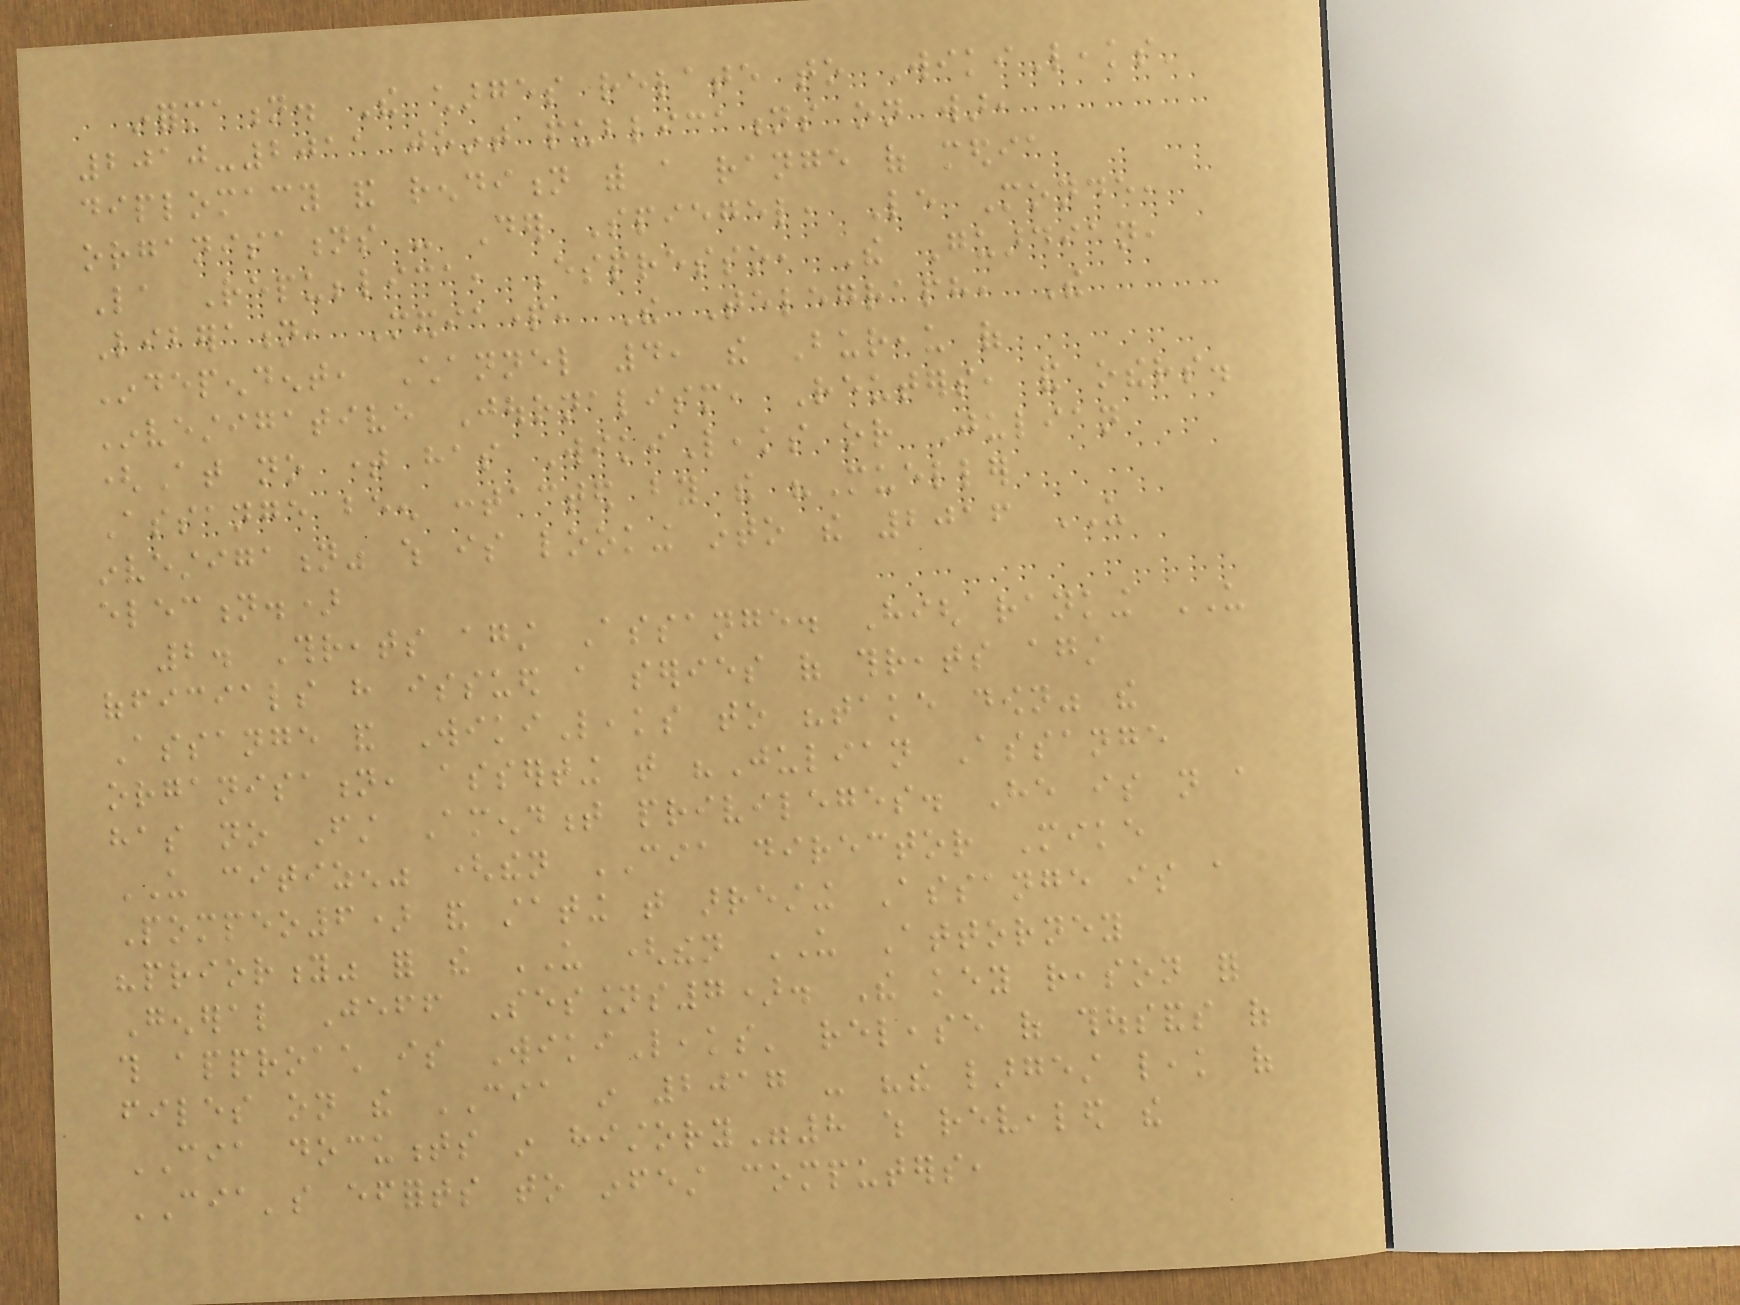information. The charges relate to WikiLeaks'
2010-2011 joint publications on war,
diplomacy and rendition with a range of media
organisations - Der Spiegel, Le Monde,
La Repubblica, Espresso, The Guardian,
Liberation, Mediapart, The Telegraph, The
Independent, Channel 4, the Bureau of
Investigative Journalism, Reuters, and others.
(At no time has WikiLeaks or Julian
Assange been contacted by the "Mueller
investigation" which is looking into the 2016 US
election.)
2. Threats against Assange. High ranking US
officials have issued a series of threats against
Assange and WikiLeaks to "take down" the
organisation, asserting that "Julian Assange
has no First Amendment privileges. He is not a
US citizen" (then CIA director Mike
Pompeo6) and stating that arresting Assange is a
"priority" for the US (then US Attorney
General Jeff Sessions7). The key reason for
this approach is WikiLeaks' release of thousands of
files on the CIA in 2017 - "the largest leak of
CIA documents in history"8 which revealed the
CIA's efforts to infest computers,
